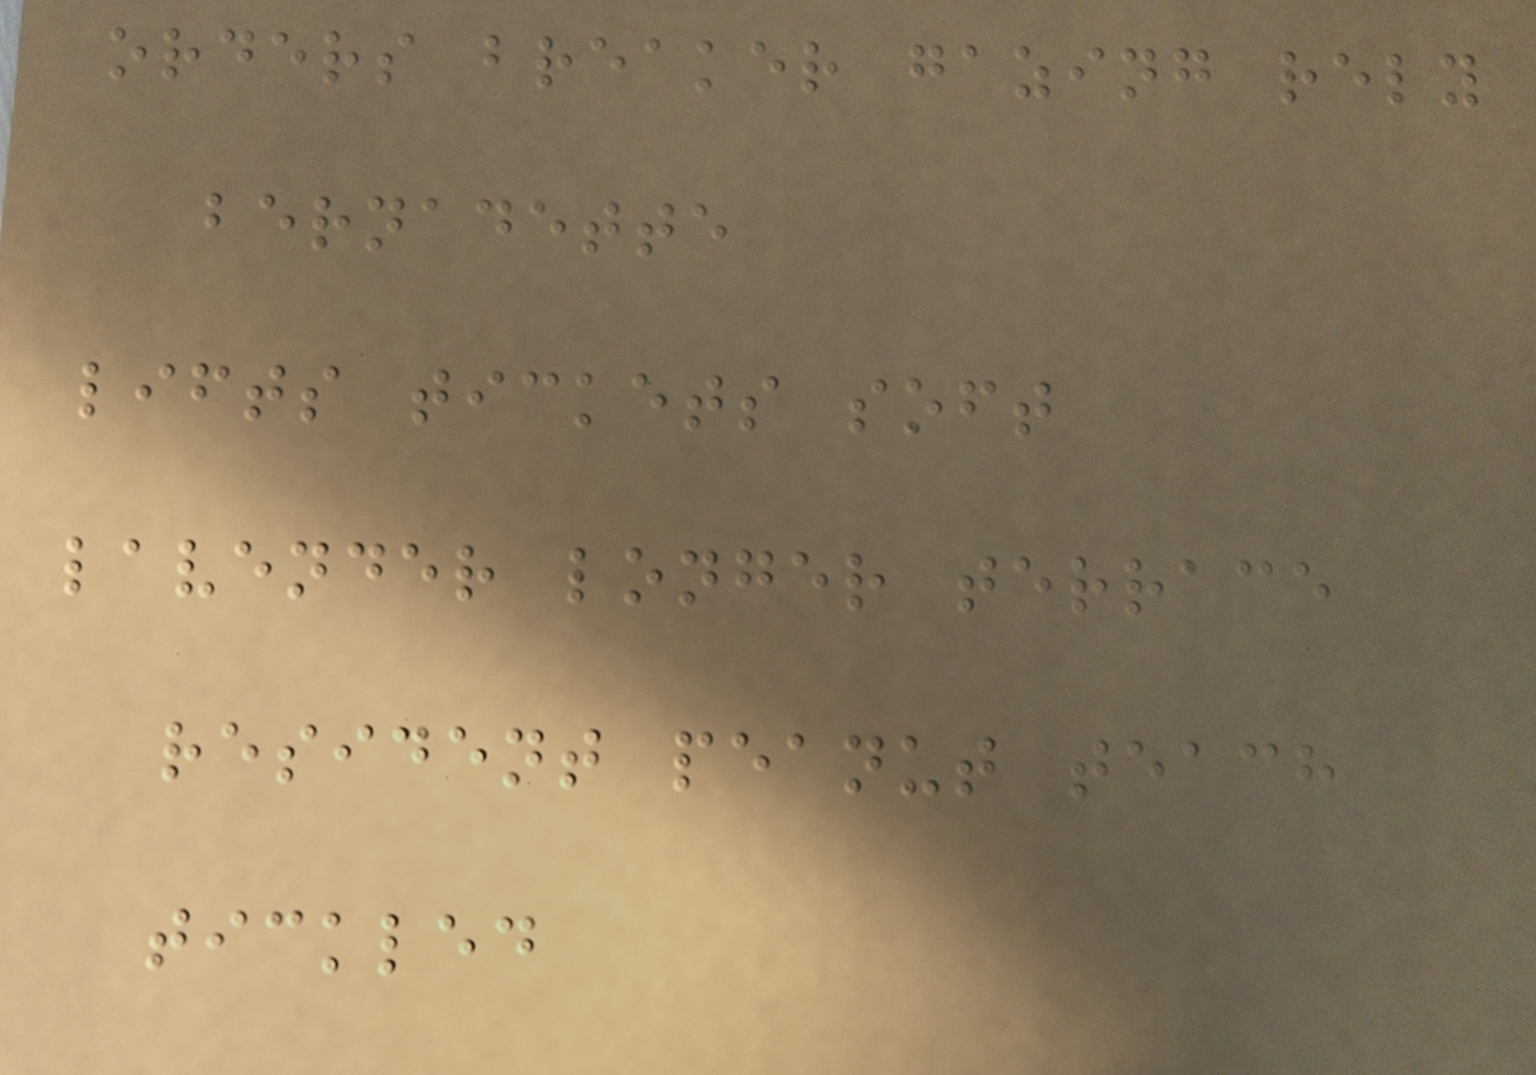orders breaker gazing rely
bernadette
lifts tickets soft
lavender longer terrace
resident peanut teach
tickled
